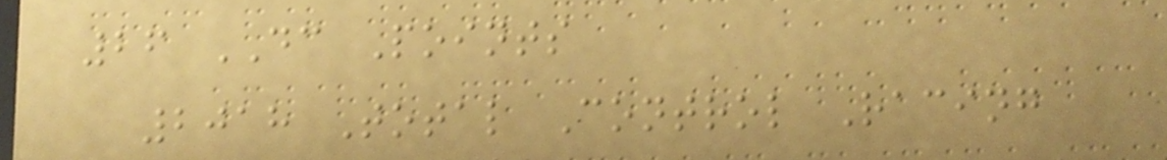26 DC Points
2018 Total Control Racing
